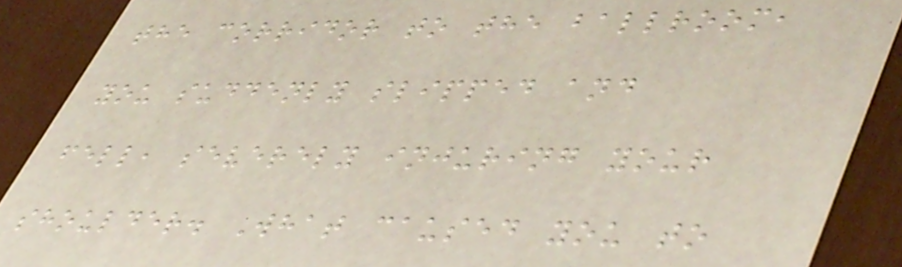the corridor to the ballroom,
you suddenly slipped and
fell, severely injuring your
shoulder. What caused you to
